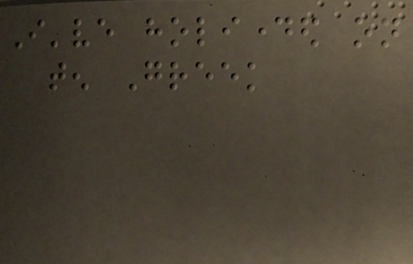I've holidayed on
ten Greek
